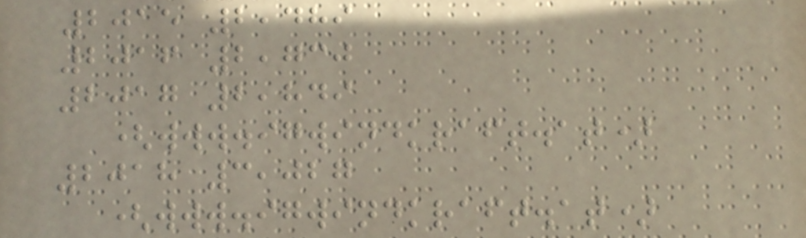2015 2,489
2016 2,730
2017 2,849
(www.igwindkraft.at)
2018 3,027
(www.igwindkraft.at)
